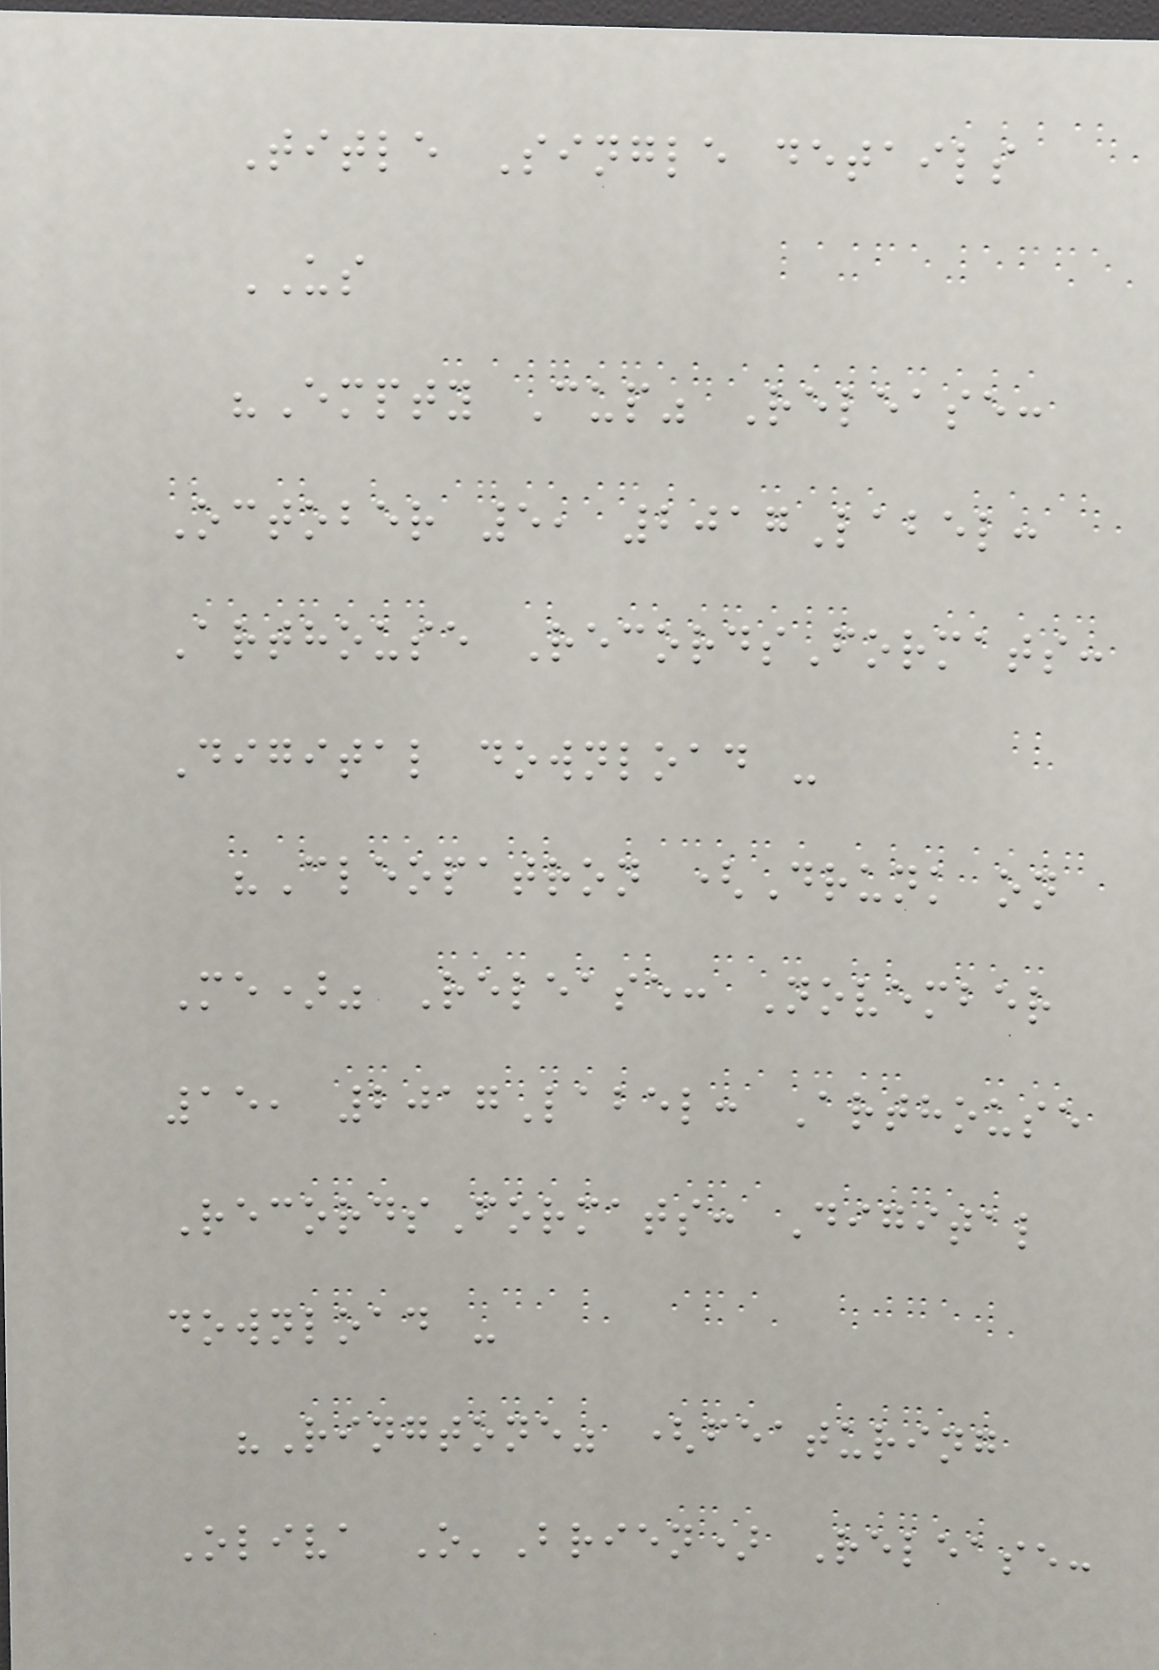Title Single details
US
"Empty Cup" Release:
October 5, 2017Label:
Arthouse RecordsFormats:
Digital download -
"Cleopatron (Drunk on
Me)" Release: November
15, 2017Label: Arthouse
RecordsFormats: Digital
download -
"Ringtone" (featuring
Oliva O'Brien) Release:
